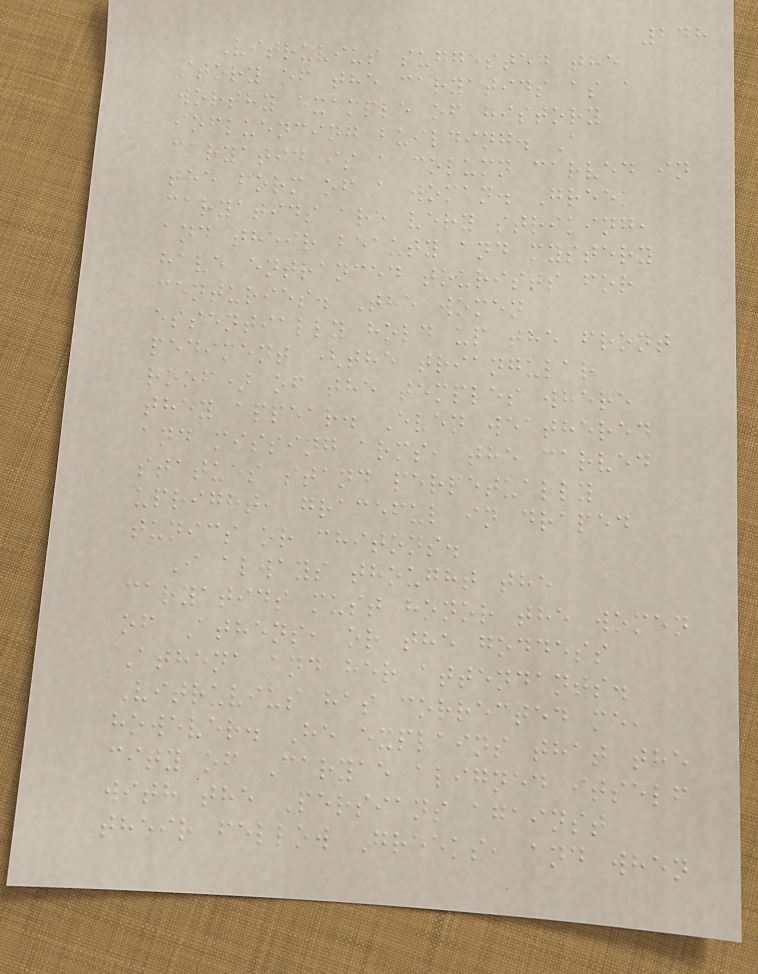248
Vitruvius suggested the
story of the caryatids as a
worthy example of history
influencing building. A
caryatid is a column carved in
the form of a woman. Greek
caryatids are very striking,
and their beauty and mystery
have entranced tourists for
centuries. The women
essentially hold up the front
pediment (the triangular
roof) of the temples where
they appear. Even weathered
and missing arms, the carved
statues stand perpetually
upright, graceful in draped
tunics or chitons.
I always thought the
caryatids must honor the women
of Athens, or the goddess
Athena and her attendants.
Vitruvius has corrected me,
however. He explains that the
city of Caryae aligned itself
with the Persians against
their fellow Greeks, and when
